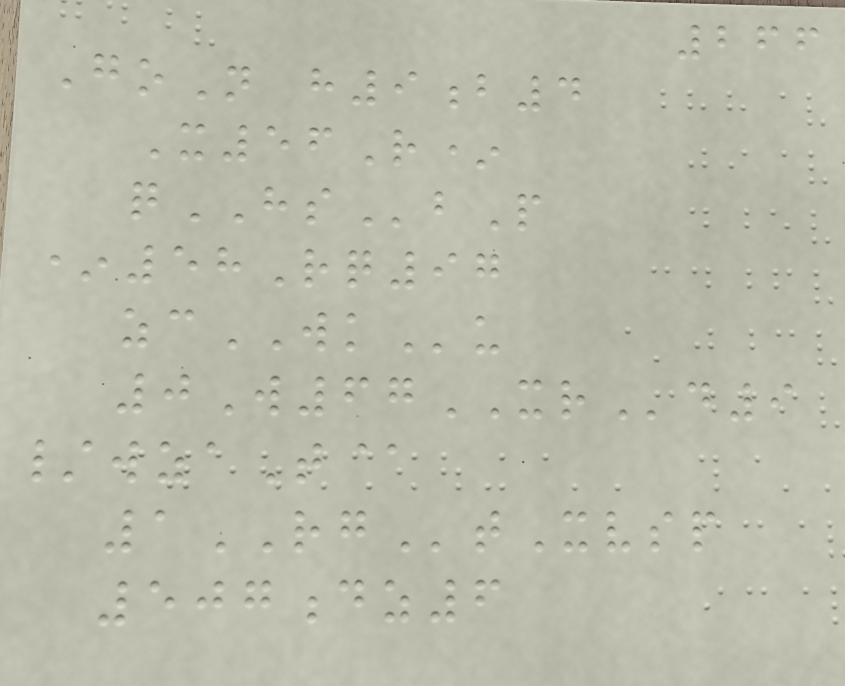266
GoN h9b4
X56R*
qHSbP
*58Rq97
zcWKu
0W67XRd9
/wzaT@
1RGtXvsp
507dz6
